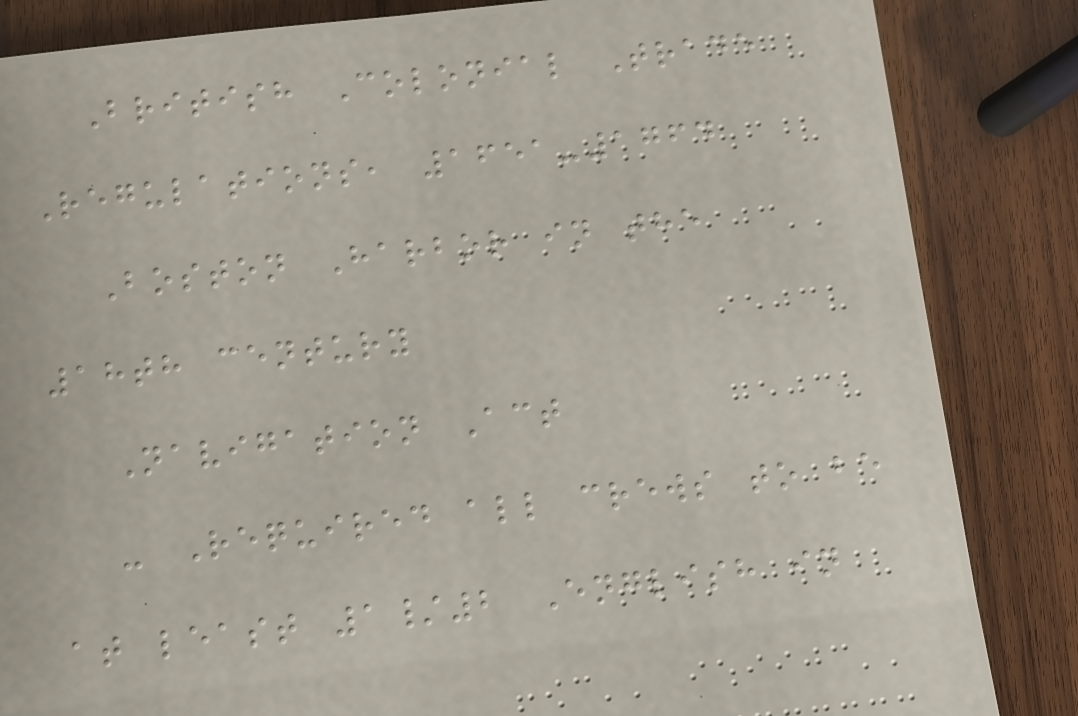British Colonial Trade
Regulations, 1651-1764
Boston Harbor in the
18th century
Navigation Act
- Required all crews to be
at least 1/2 English in
